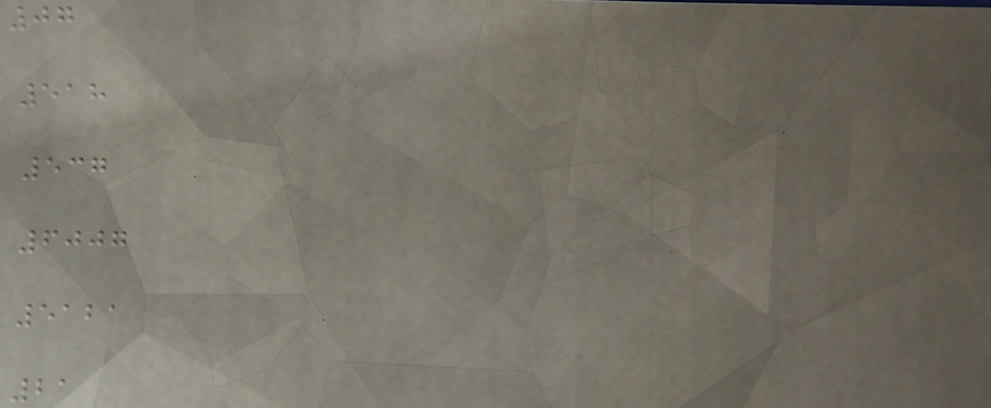07
518
537
6007
5121
21
